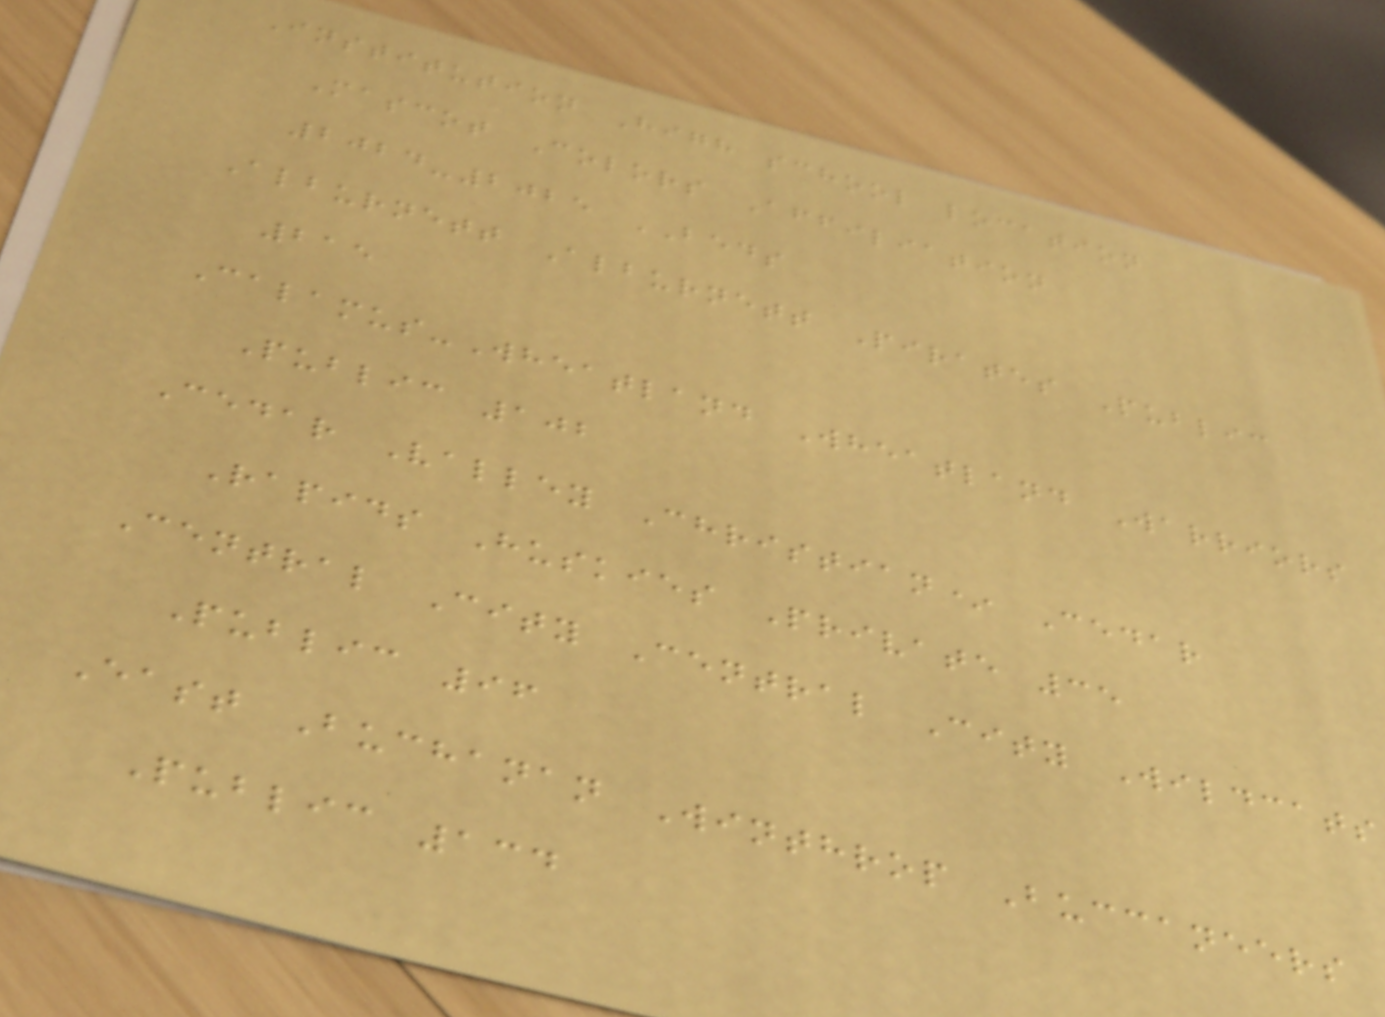Institution High school location
Mascot Colors Affiliation
2024-2025 BEDS
Alburnett Alburnett Pirates Public
215
Calamus-Wheatland Wheatland Warriors
Public 102
Cedar Valley Christian* Cedar
Rapids Huskies Private 35
Central City Central City Wildcats
Public 96
East Buchanan Winthrop Buccaneers
Public 134
